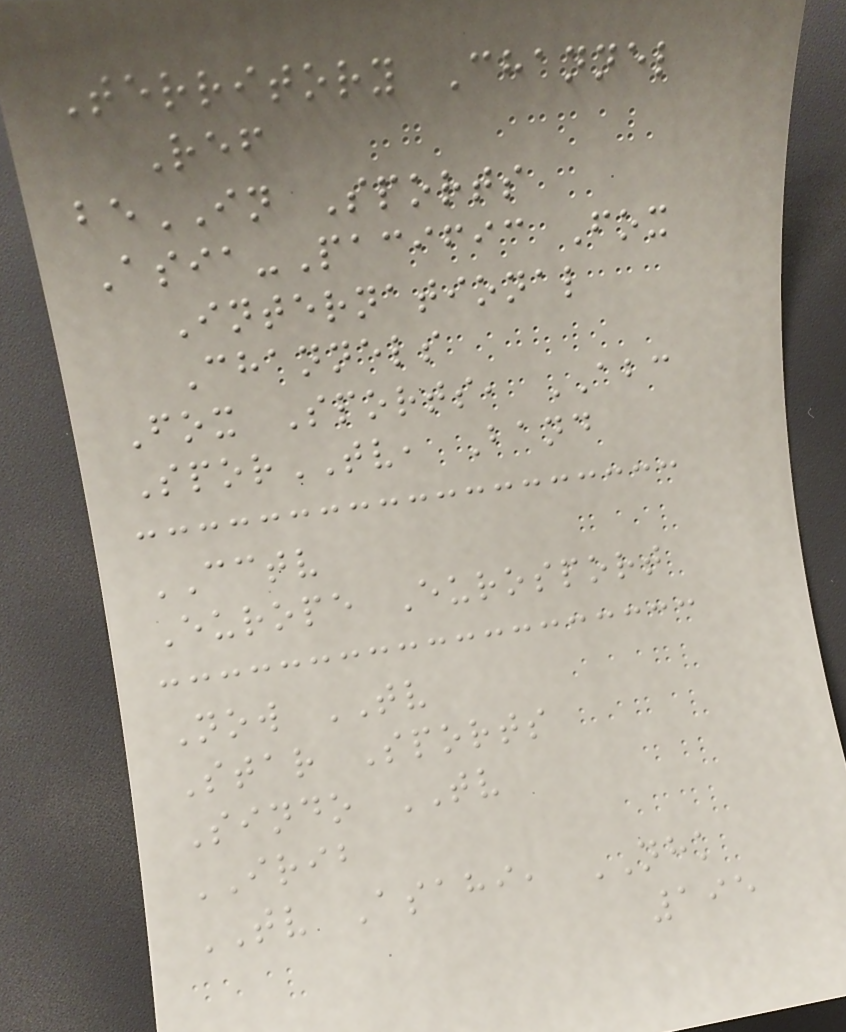Territory Channel
Ref
beIN Sports
Asia-Pacific Fox
International
Channels
Fox Sports, ABC
SporTV, Band
CCTV
Europe Eurosport
Now TV
Star Sports
Sindo TV
IRIB
TV Asahi, NHK
195
